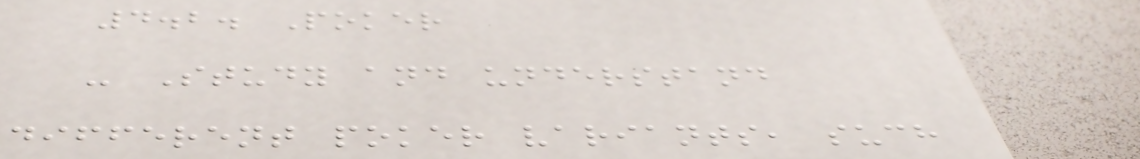4.2. Poker
- Study and understand
different poker variants, such
